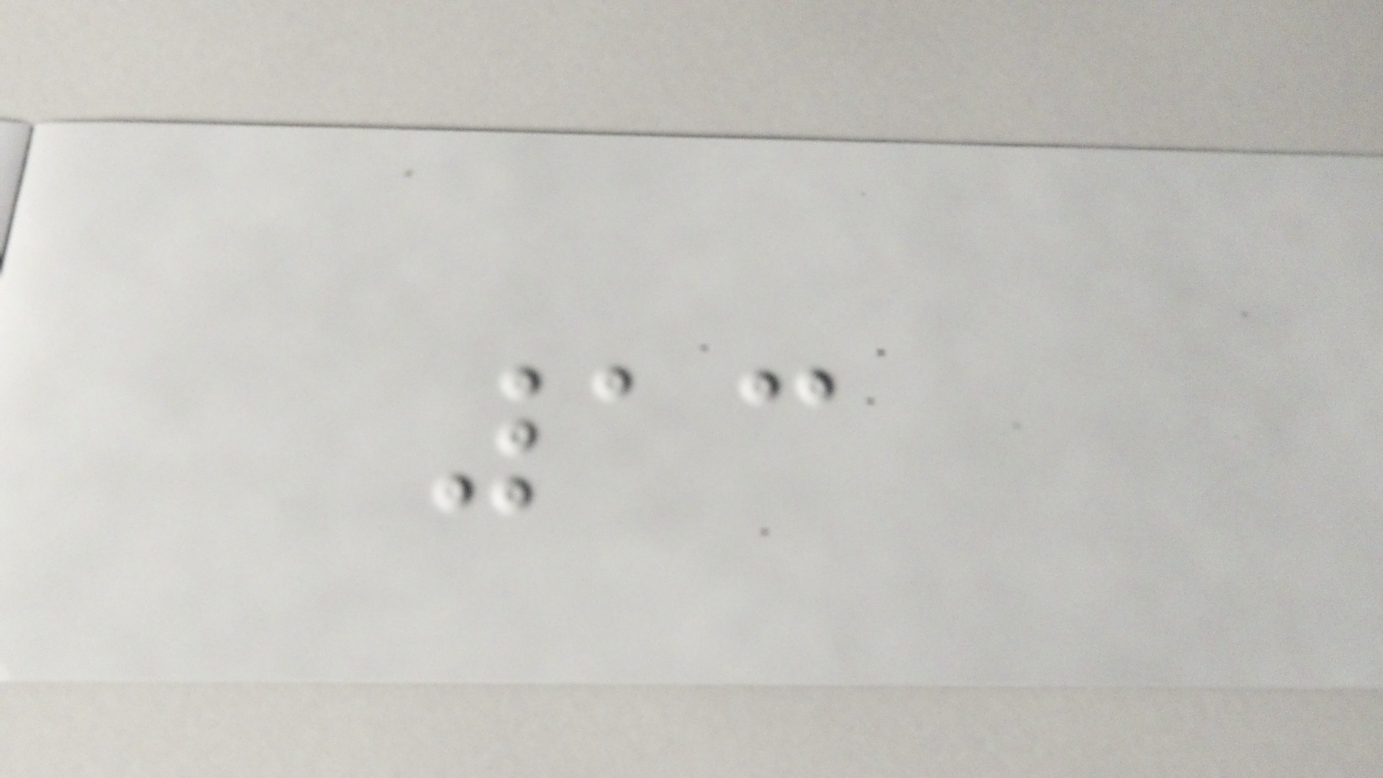13
